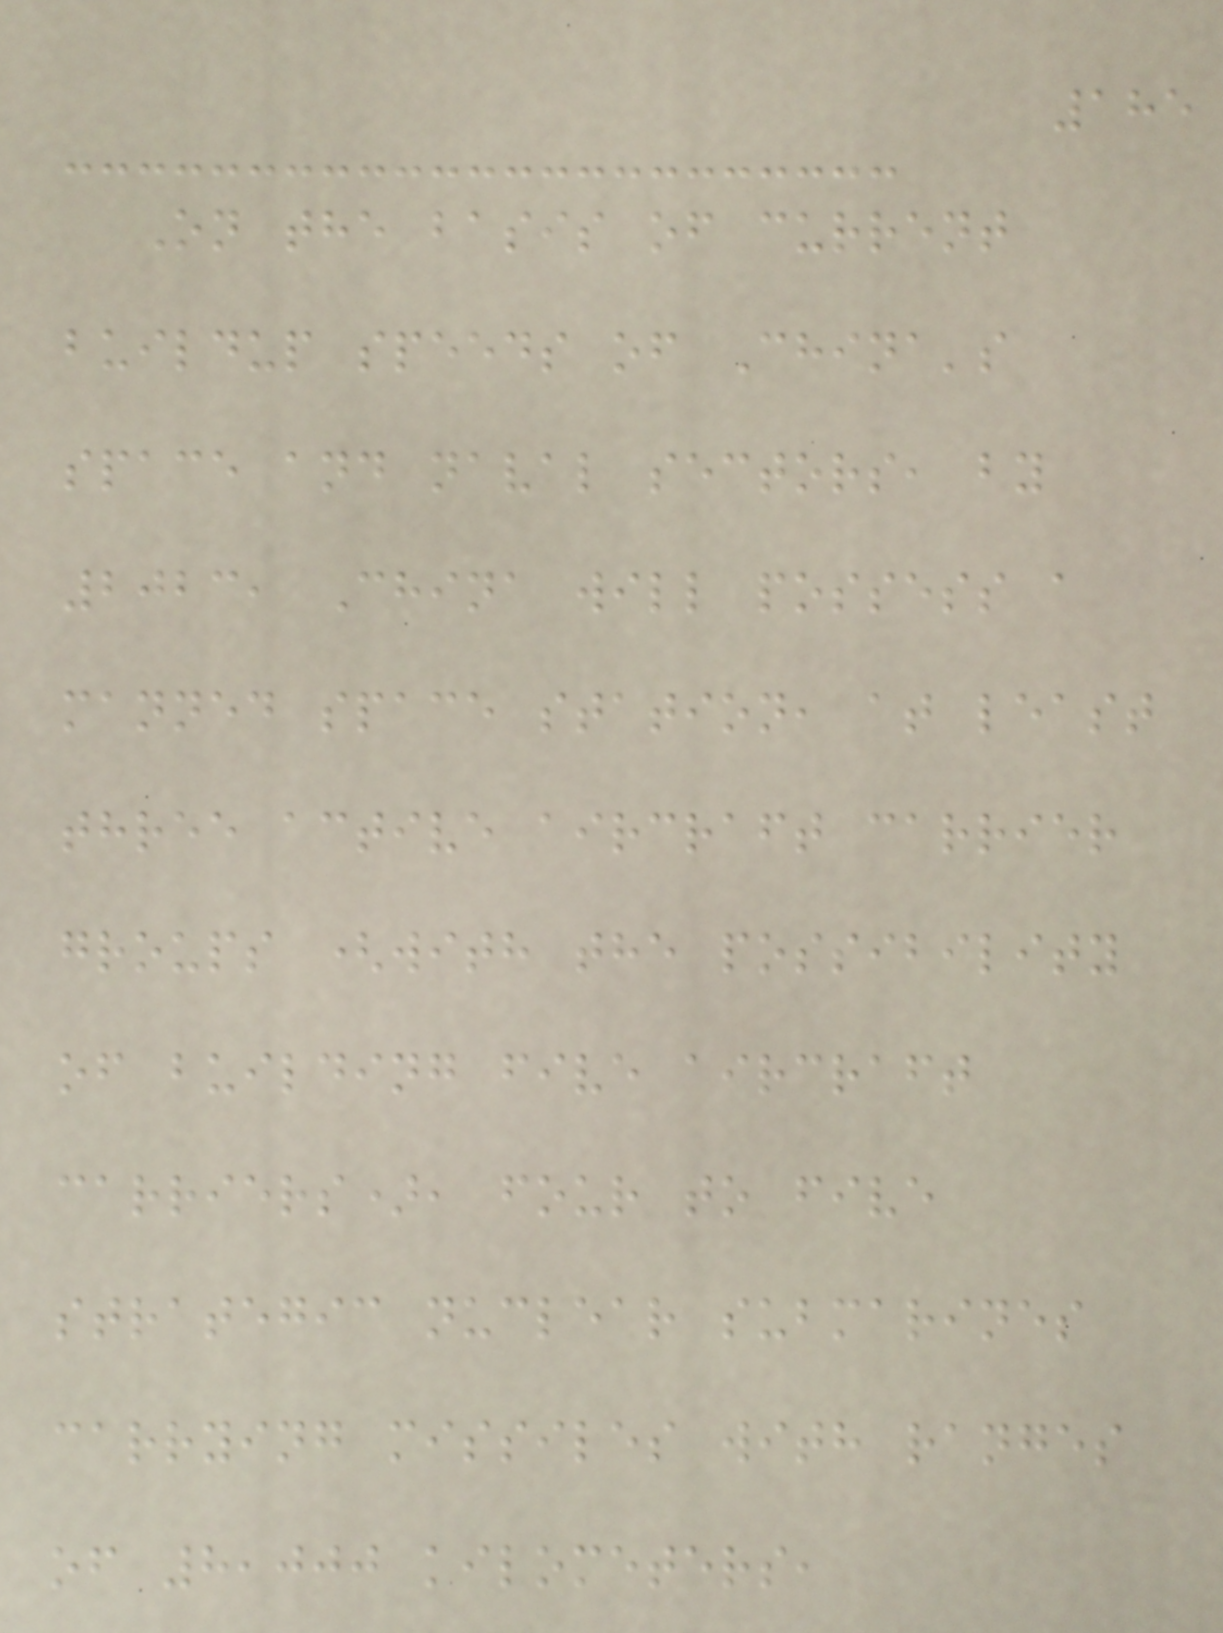185
On the basis of current
buildup speeds of China's
space and naval sectors, by
2023, China will possess a
manned space station, at least
three active aircraft carrier
groups (with the possibility
of building five aircraft
carriers), four to five
strategic nuclear submarines
carrying missiles with ranges
of 8,000 kilometers,
